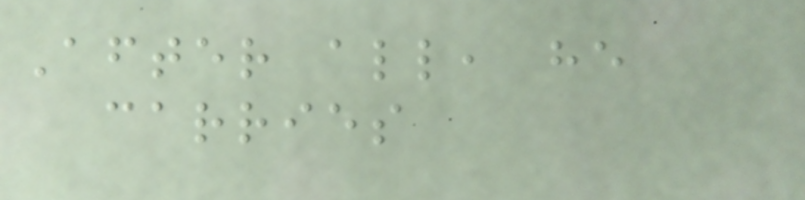After all, he
carries
